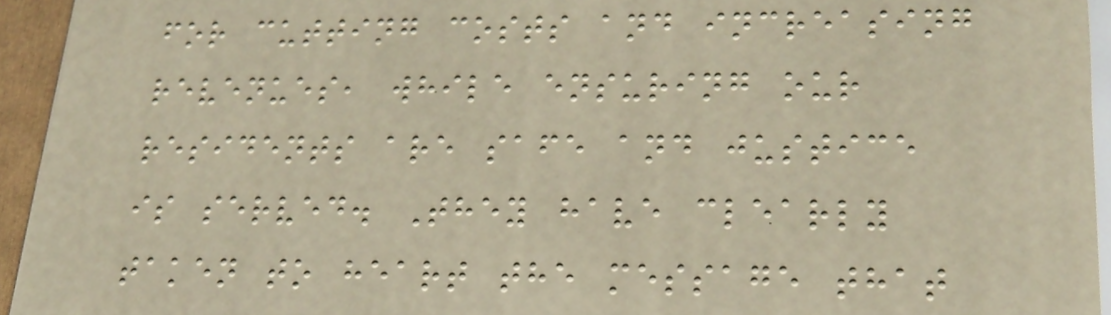for cutting costs and increasing
revenues, while ensuring our
residents are safe and justice
is served. They have clearly
taken to heart the message that
